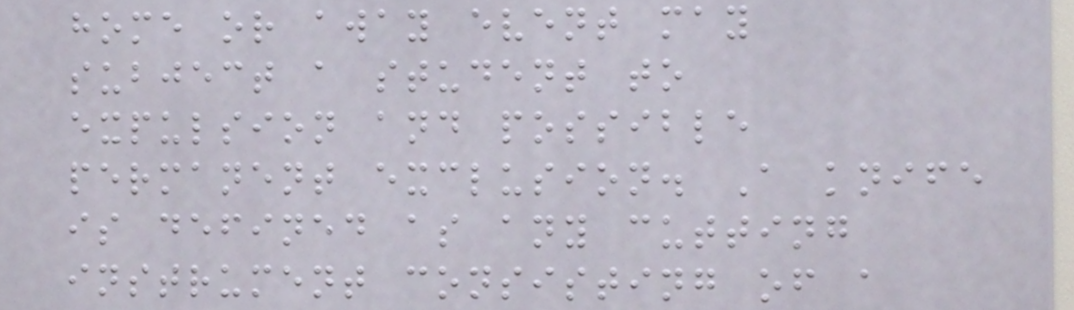home or away event may
subject a student to
expulsion and possible
permanent exclusion. A knife
is defined as any cutting
instrument consisting of a
